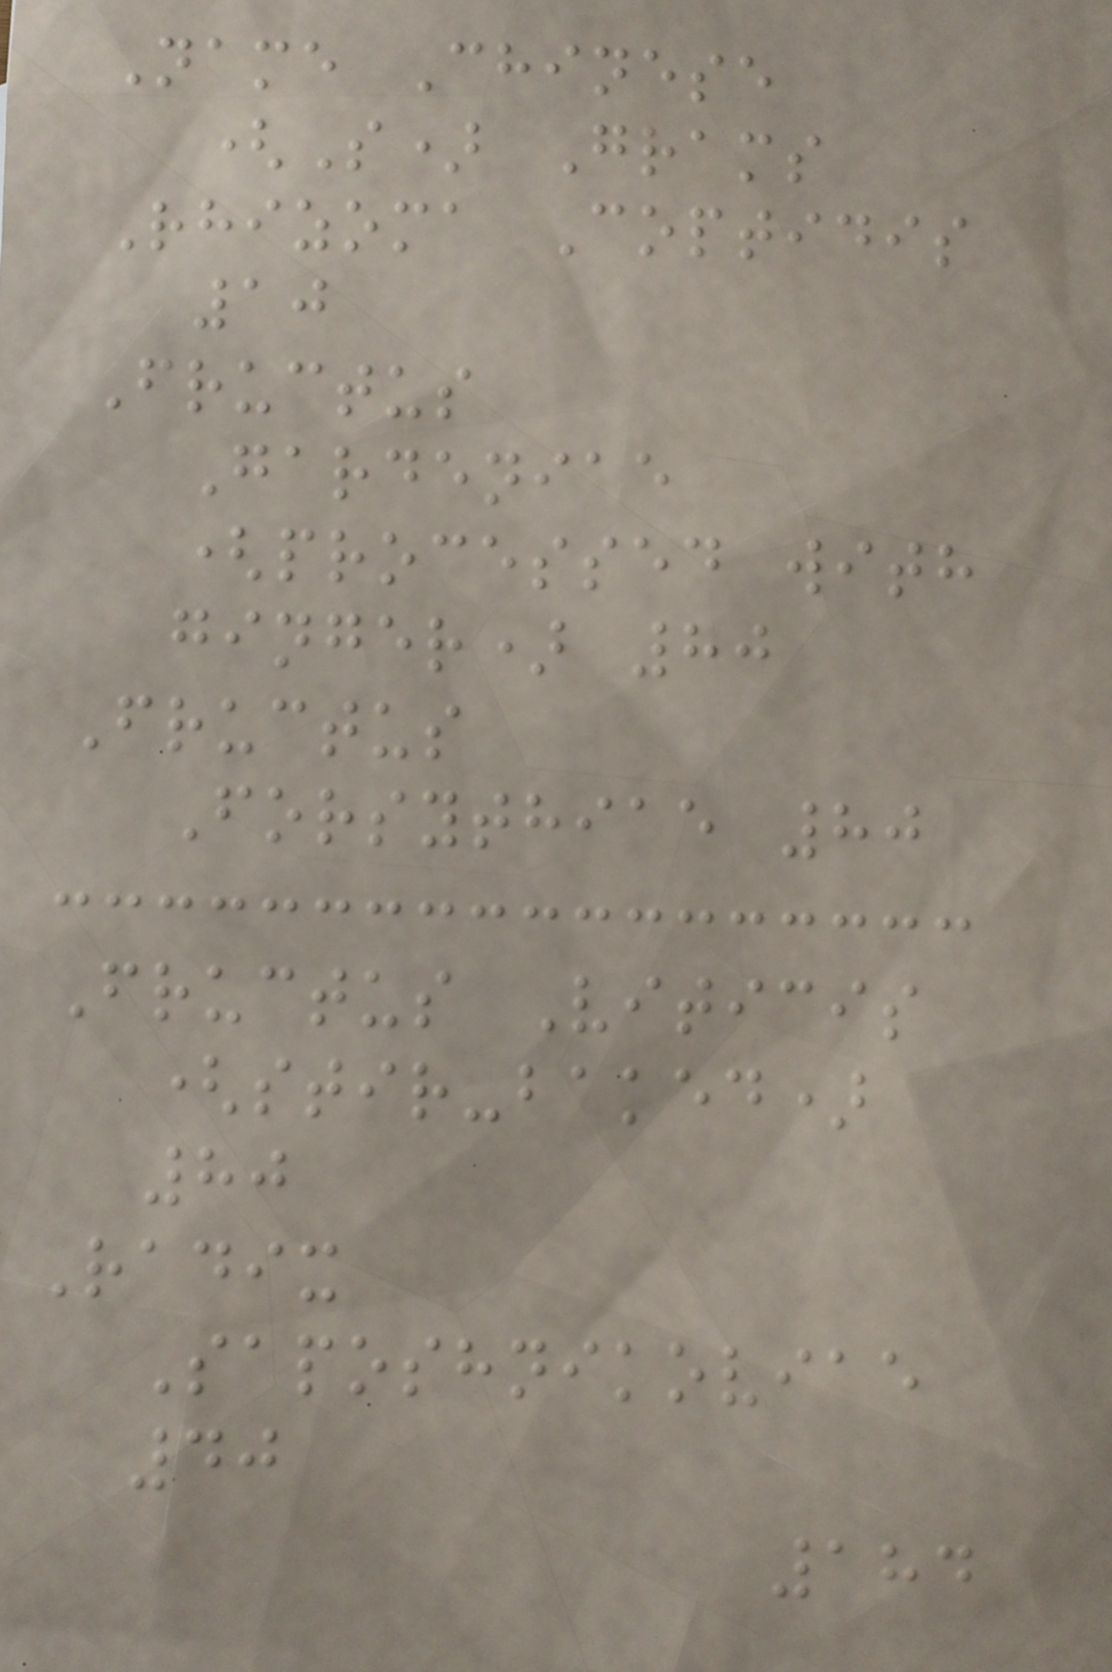Name Chinese
(S) Grams
Rhizoma Coptidis
10
Fructus
Gardeniae
(processed with
ginger) 80
Fructus
Forsythiae 80
Fructus Viticis
(stir-baked)
80
Radix
Saposhnikoviae
40
184
